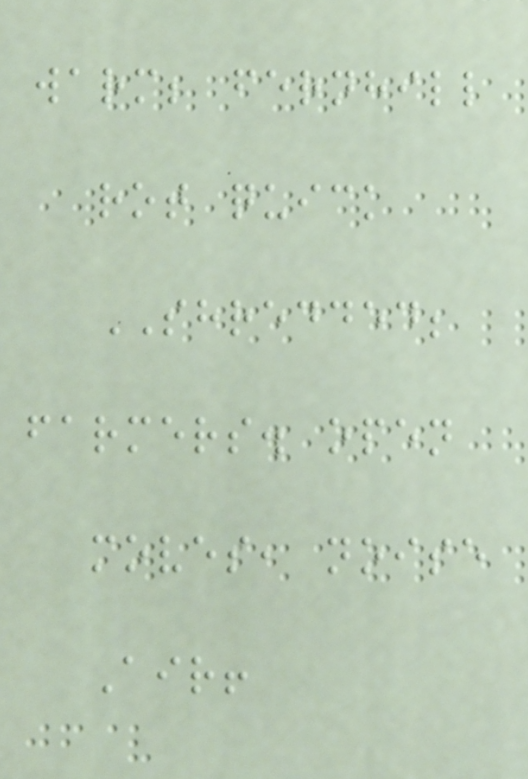warm; fernhill
rot quick
SHREDDED;
farmers. open
moves, noise
Air!
